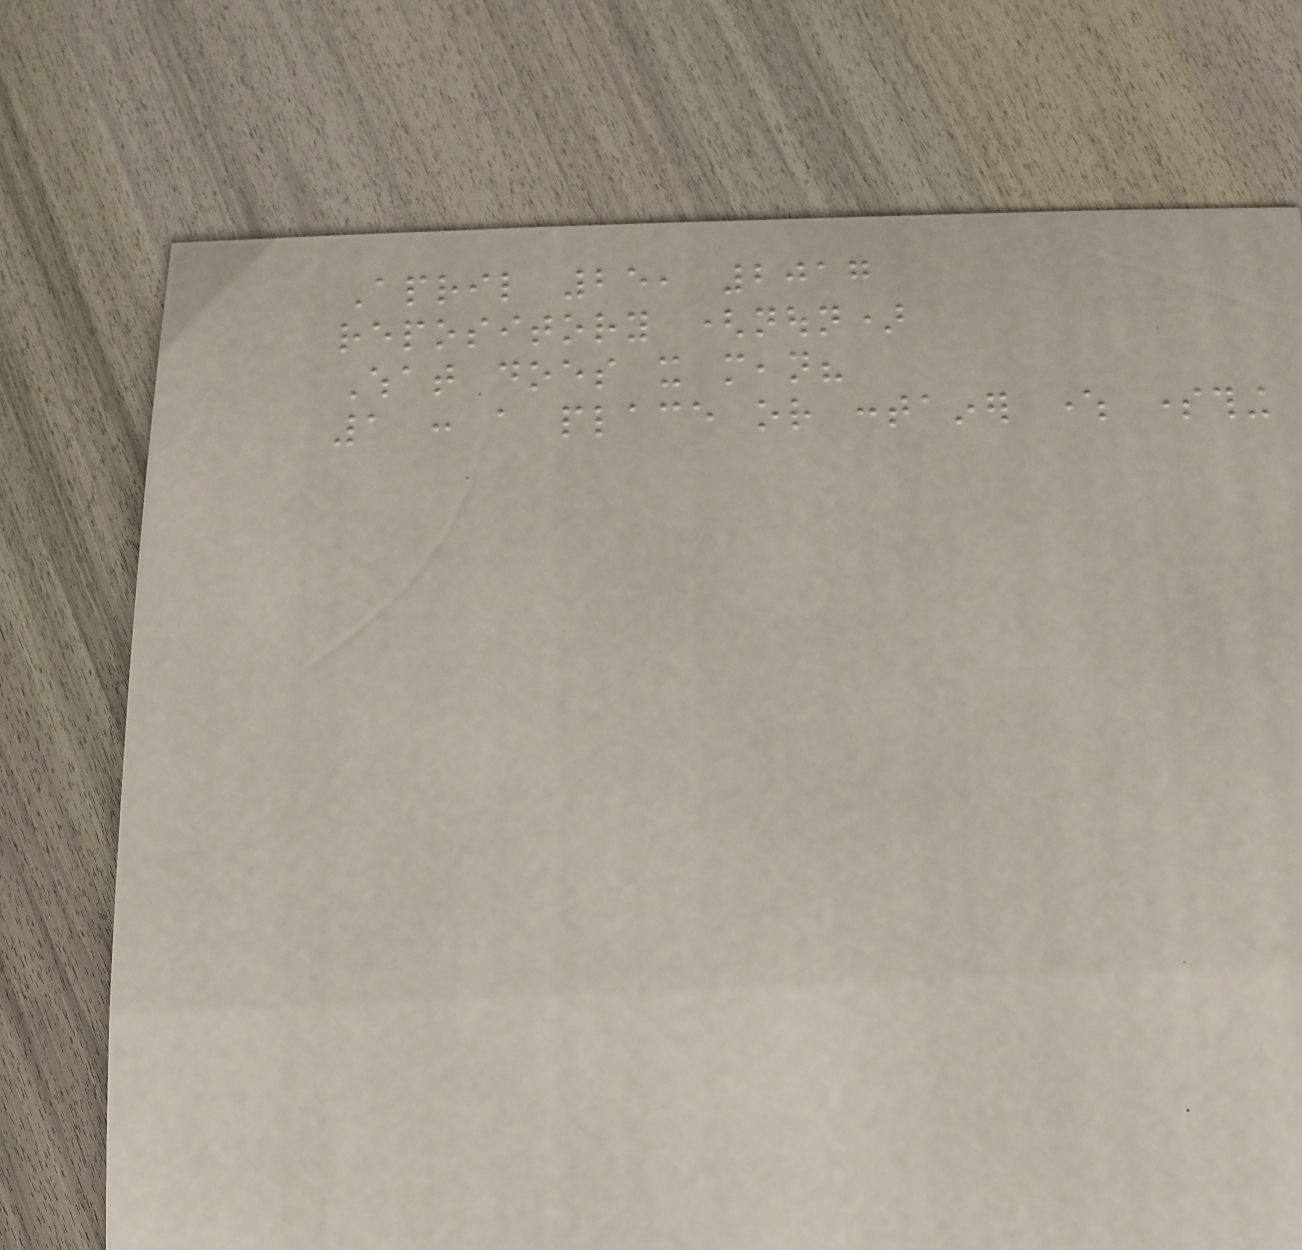April 25, 2017
repository (noun)
What does it mean?
1 : a place or container where something
